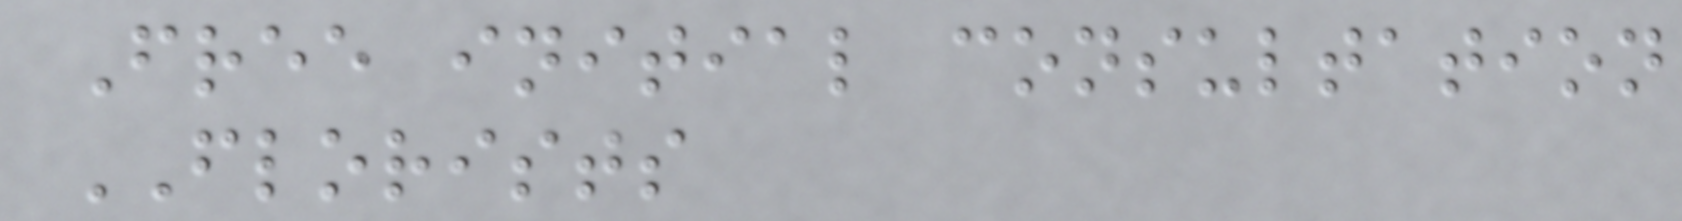Free initial consultation
FLORISTS
